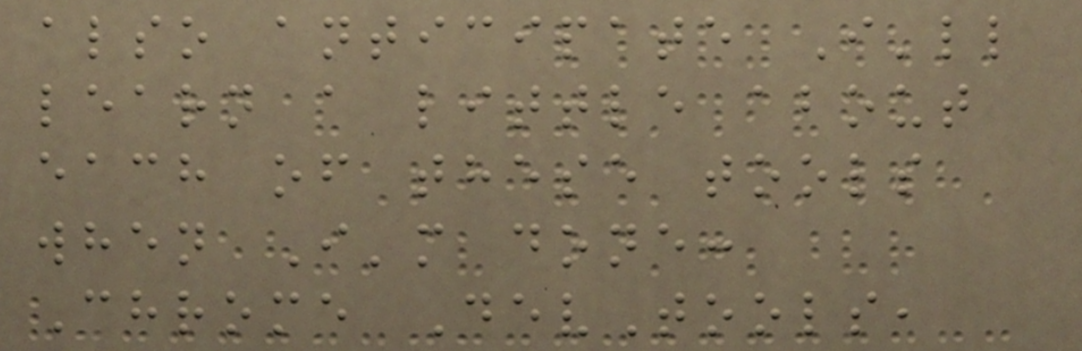also anticipate I'll
learn a little about
each of these tools
when I'm done:
Chrome DevTools,
